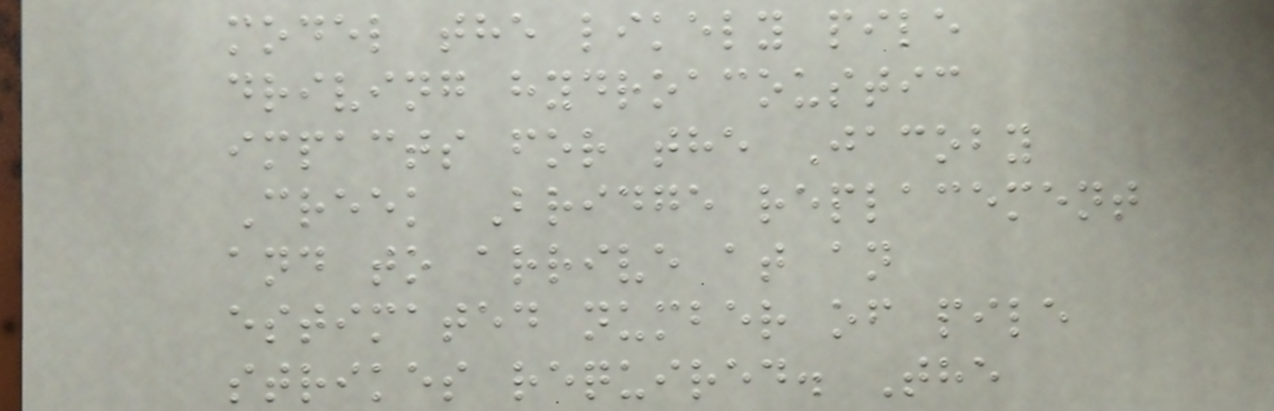model the likely pile
driving hydroacoustic
impacts for the Jacoby
Creek Bridge replacement
and to arrive at an
estimated number of pile
strikes required. The
